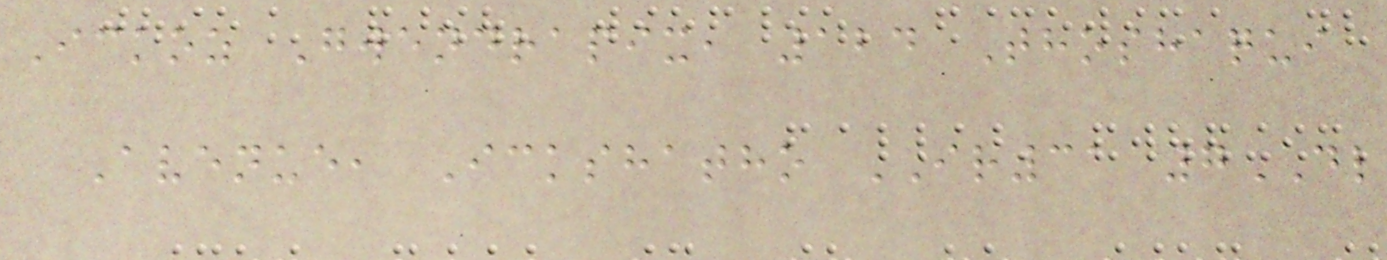Ickoz Gwendrapix, 124 Thoshaqui
Avenue, Ickshatho IR31 7DL
